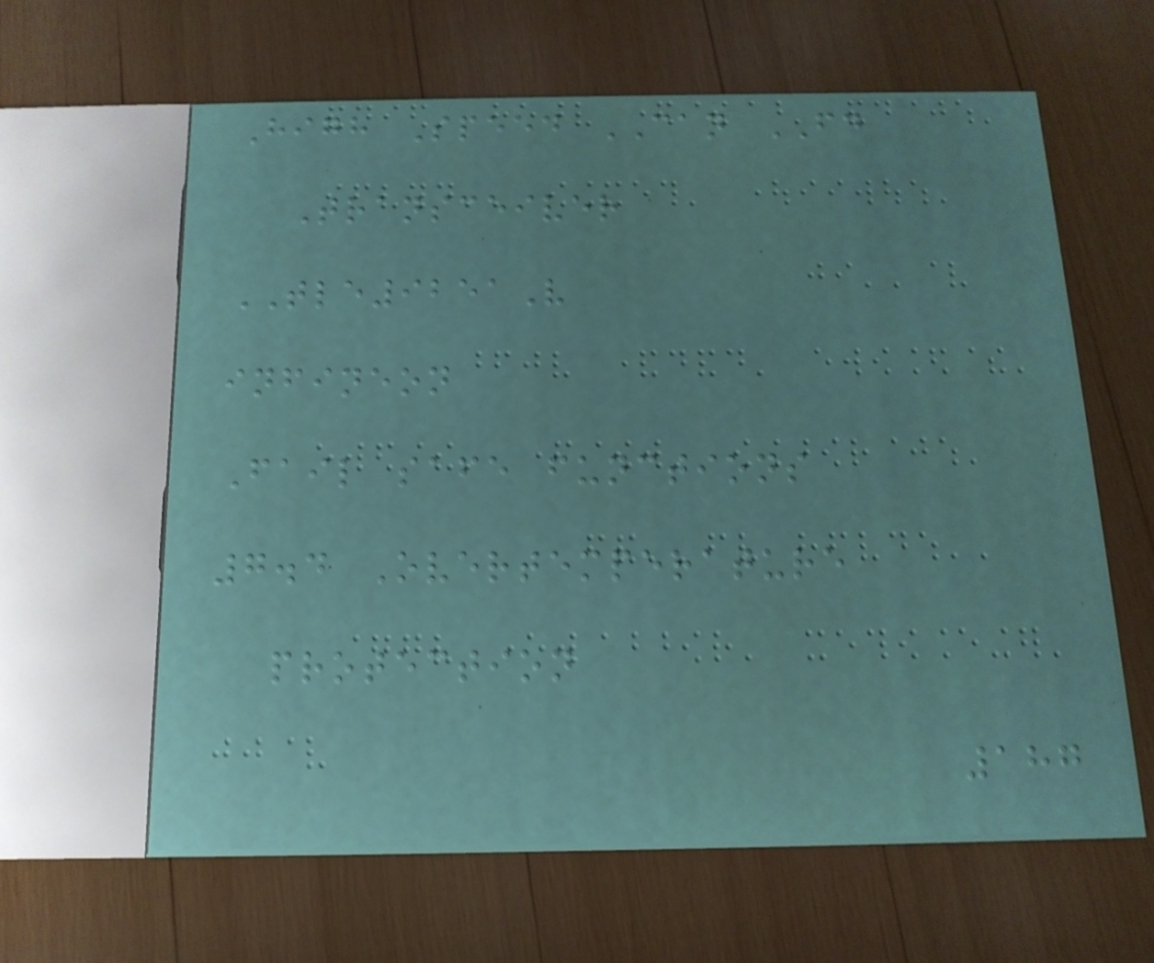High Speed CAN FD
Transceiver
TLE9251V
infineon
Fail safe functions
7.4 Overtemperature
protection
187
